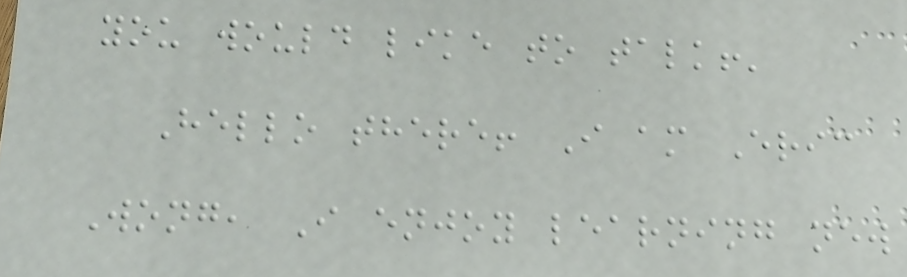you would like to talk!'
Hello there! I am Eric
Wong, I enjoy learning new
